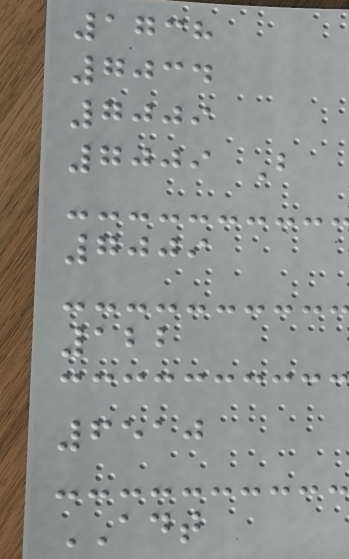1738
7034
7009
7009 B
7009
122
6510
ADT
